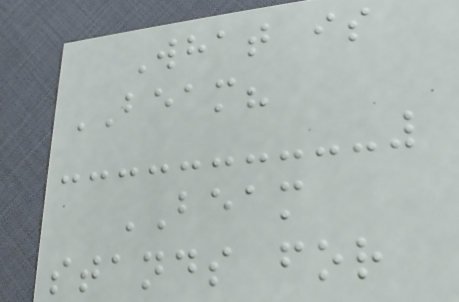What is
BEAM?
BEAM
stands for
